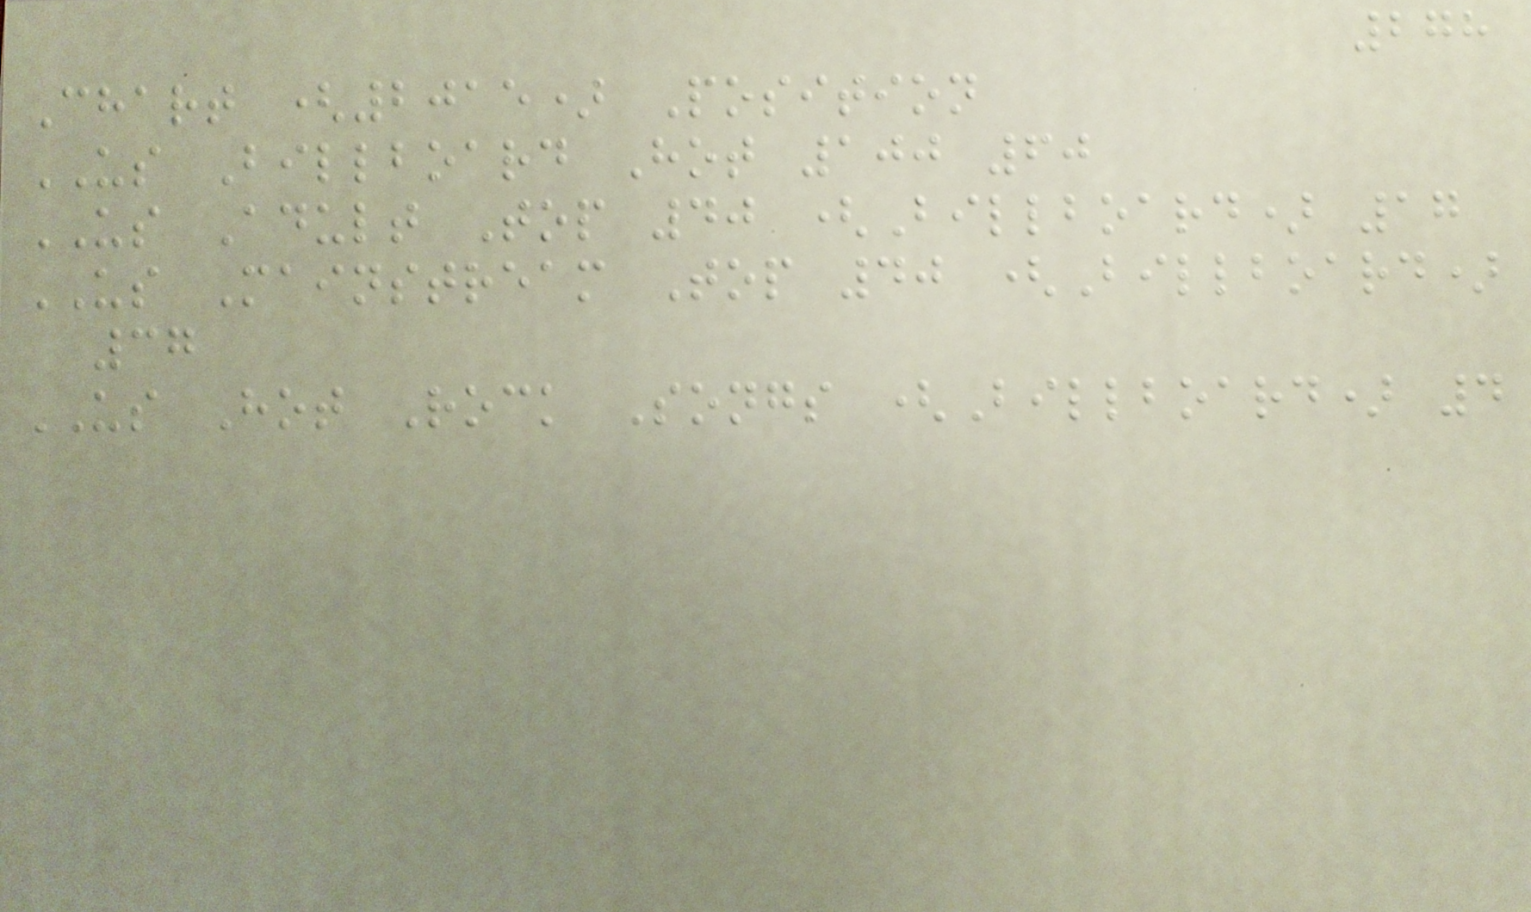278
Chart (2015) Position
US Billboard Hot 100 60
US Adult Top 40 (Billboard) 17
US Mainstream Top 40 (Billboard)
37
US Hot Rock Songs (Billboard) 4
